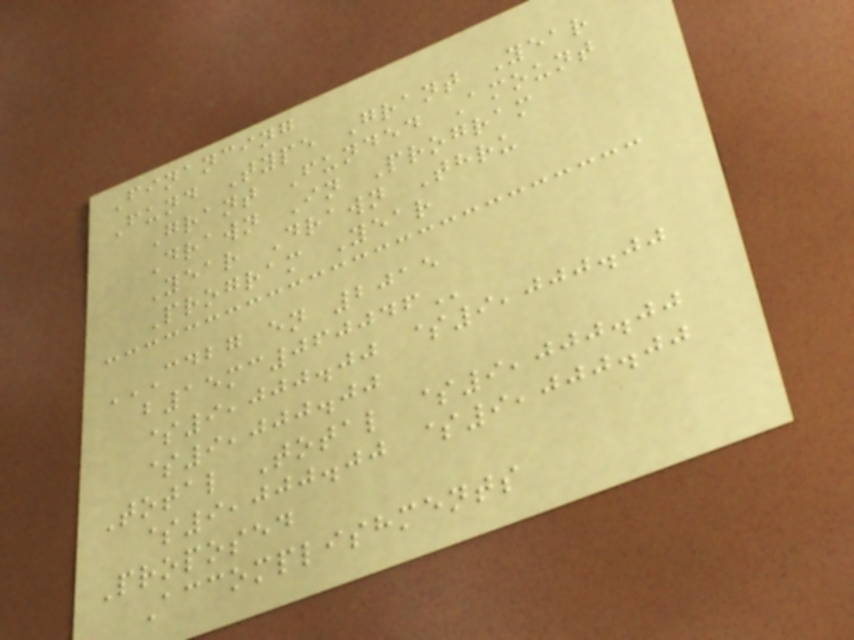Financing
Fund Type Grant Year
Grant Funded Amount
Drawn In Program
Year Drawn Thru
Program Year
CDBG EN 2015
B15MC060046
$9,000.00 $9,000.00
$9,000.00
Total Total $9,000.00
$9,000.00 $9,000.00
Proposed
Accomplishments
